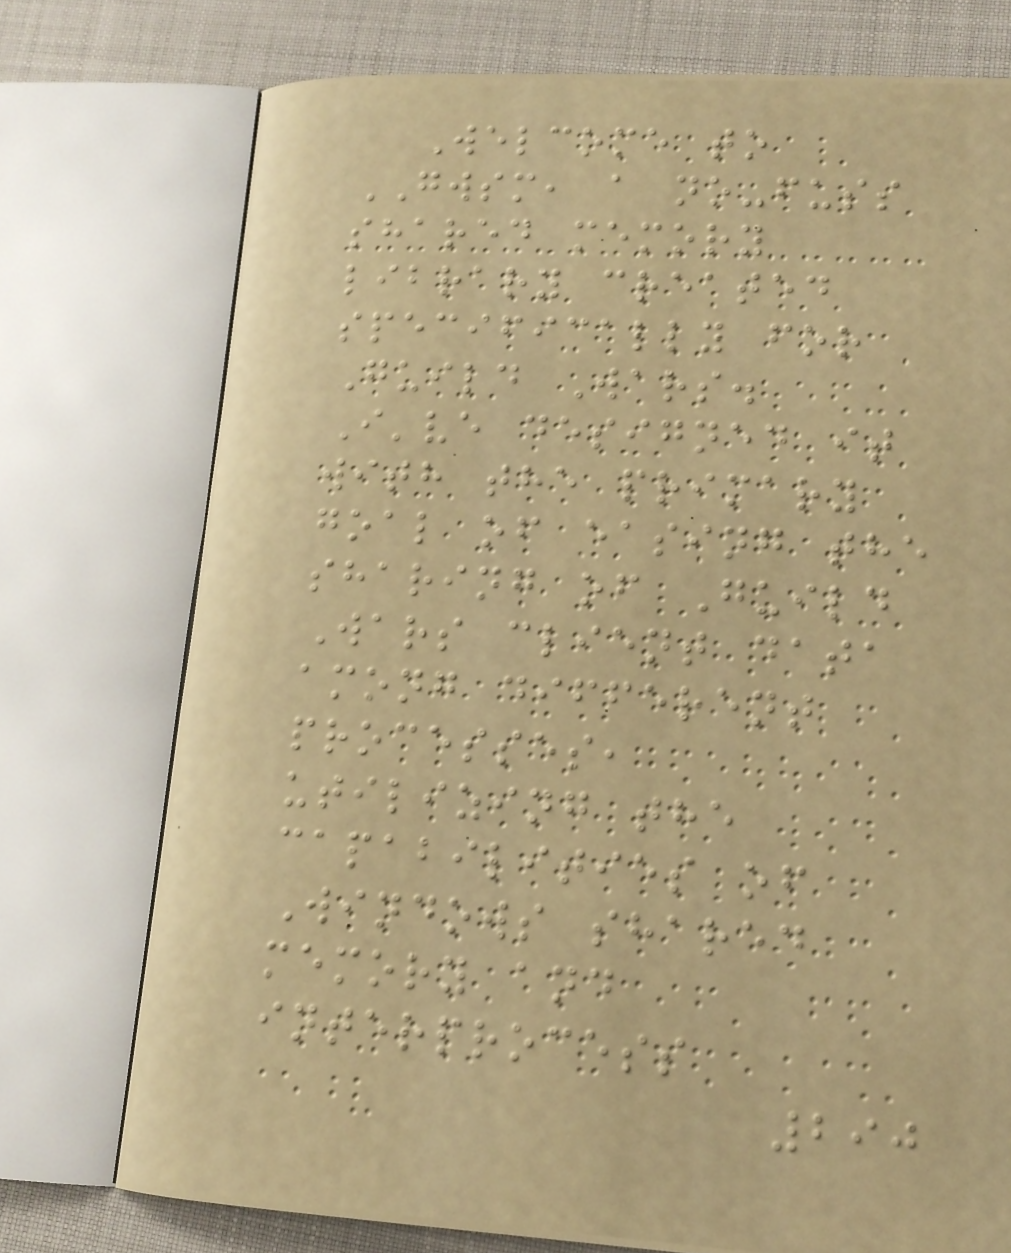Welcome to
GWSM, a no-fuss
shared memory
library created
specifically for
Guild Wars.
I've designed it
with the primary
goal of easing the
sharing of Guild
Wars client data
among different
processes,
utilizing the
capabilities of
Windows shared
memory and
interprocess
290
